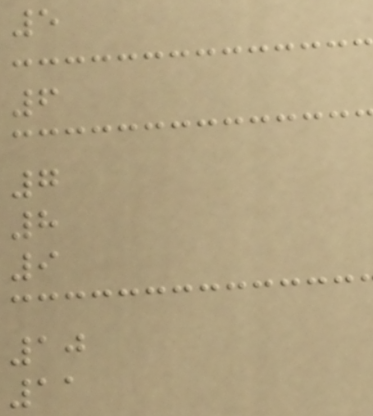5
6
7
8
9
10
11
